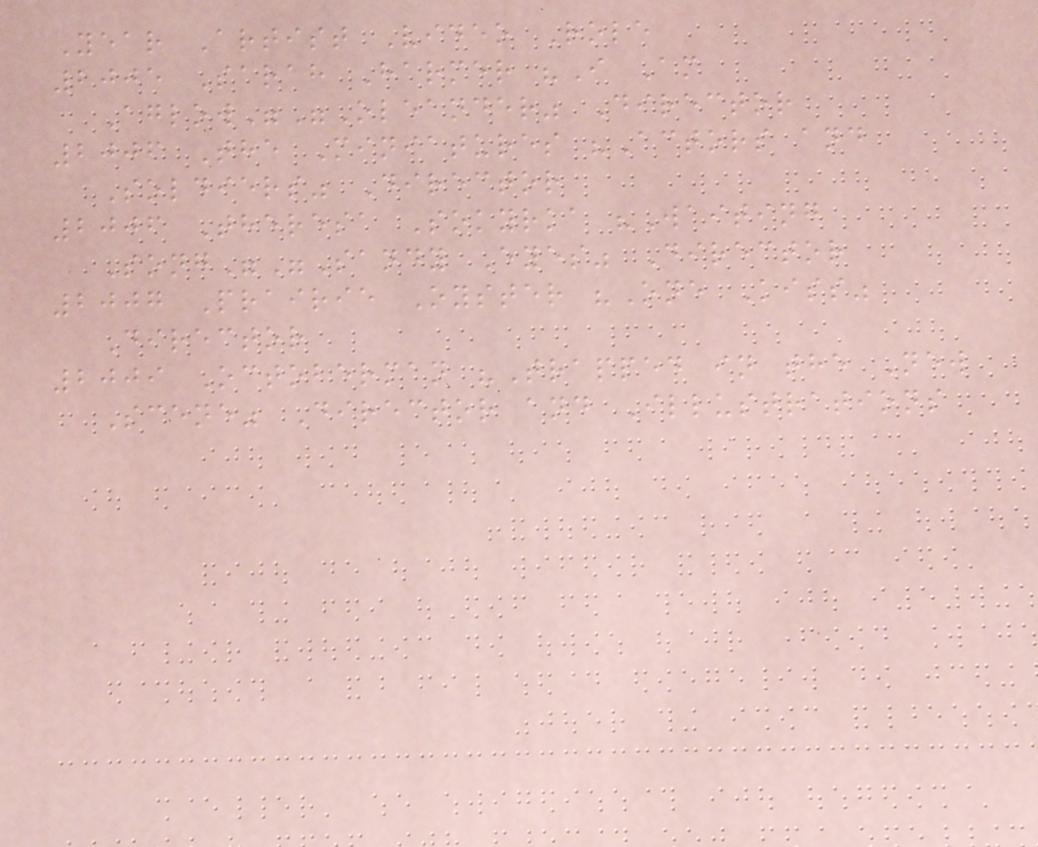Year Artist Video Role
2005 Sarah Harmer "I Am
Aglow""Oleander" Director
2006 The Miniatures "Actors and
Soldiers" Director
2006 Theresa Sokyrka "Waiting
Song""Sandy Eyes" Director
2007 Prairie Oyster "One Kiss"
Director
2009 Octoberman "Trapped in the New
Scene" Director and Illustrations
